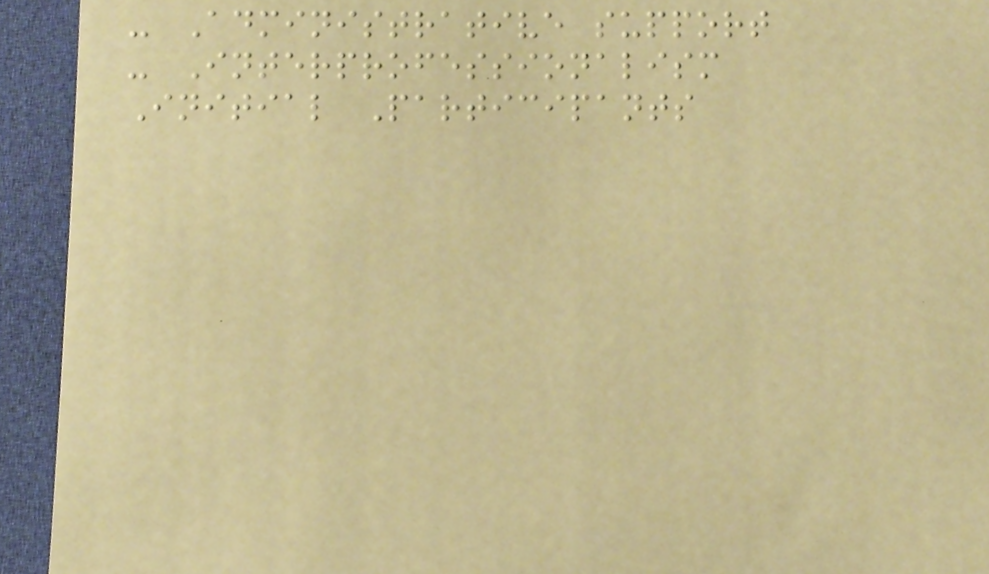- Administrative support
- Interprofessionalism
Initial Participants
